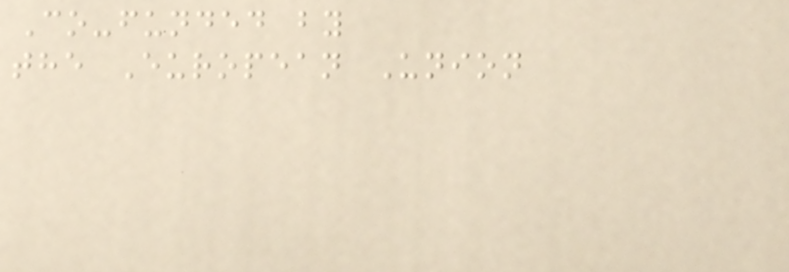Co-funded by
the European Union
